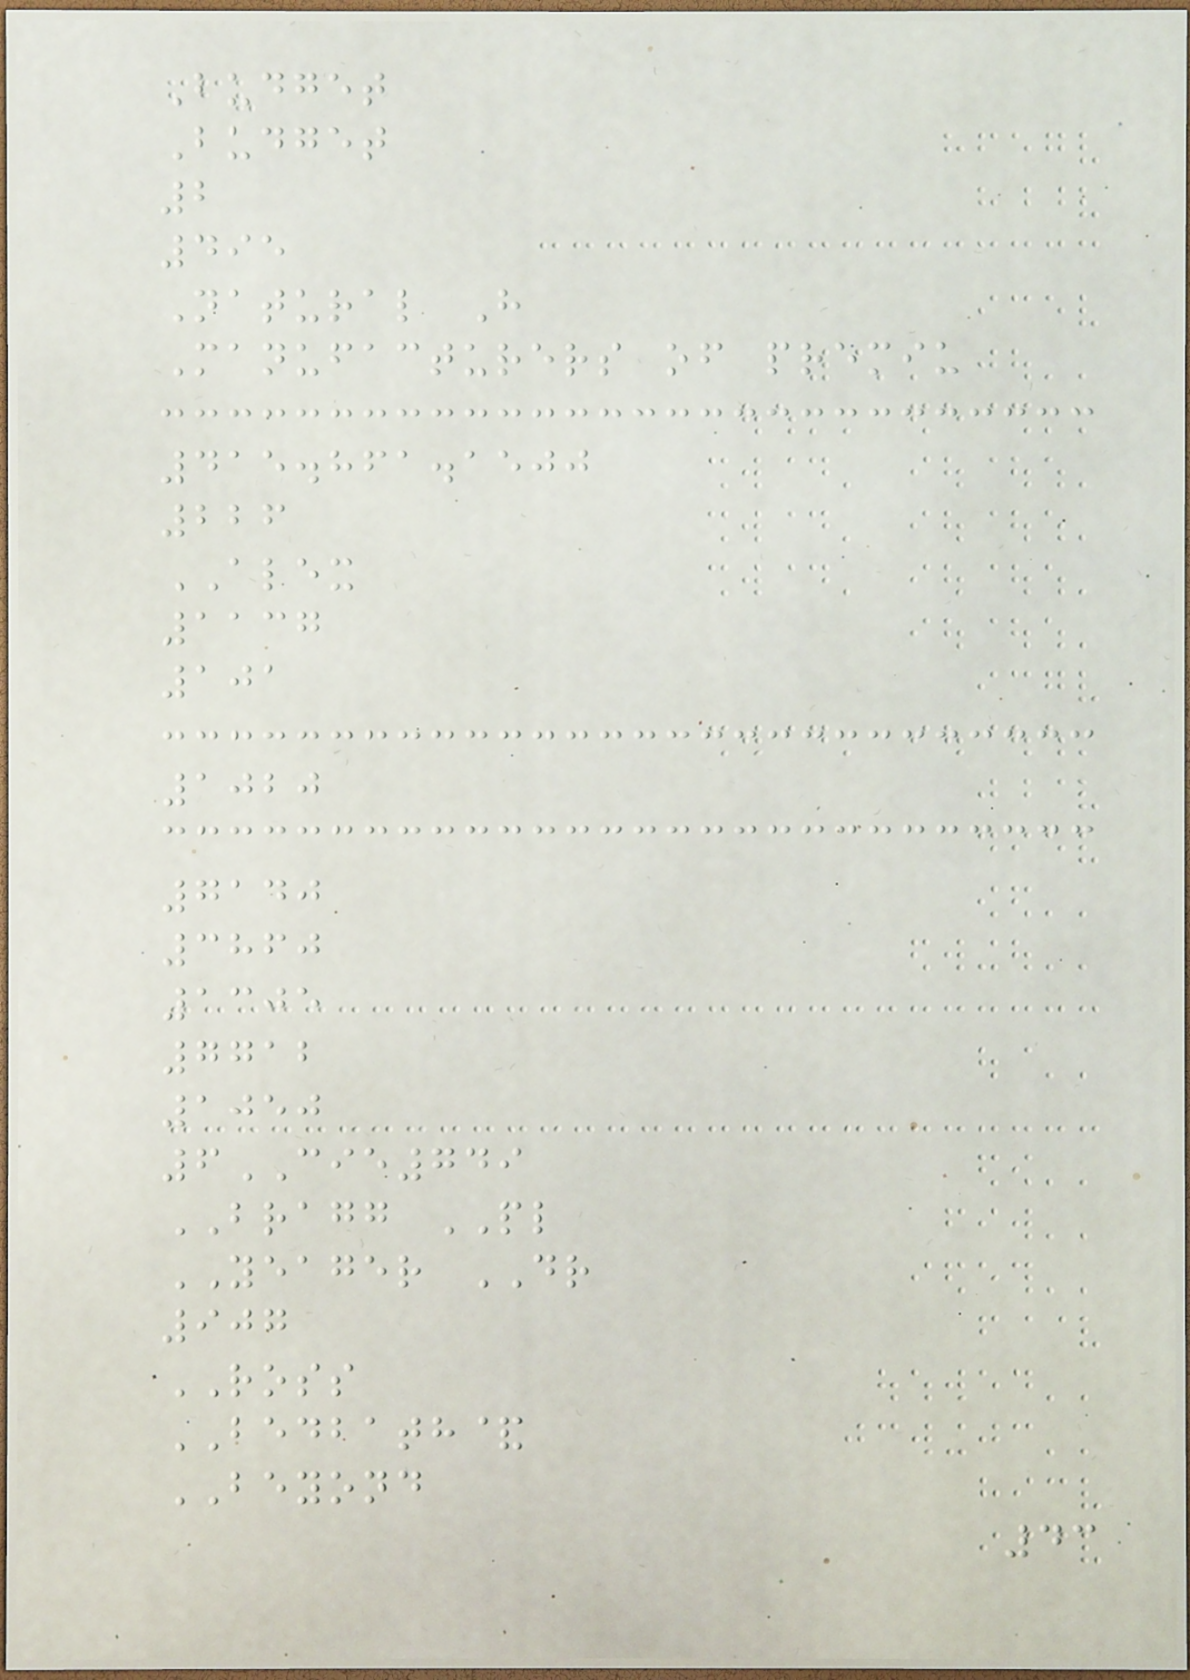Budget
Budget
2
495
Natural H
Manufacturers of premiu
415.861.1500
226
ALEX
1137
101
1020
7140
3860
1305
7712
1050
6CIE749
BRAGG PL
YEAGER DR
907
ROSS
BEDBATH&
BEYOND
43
